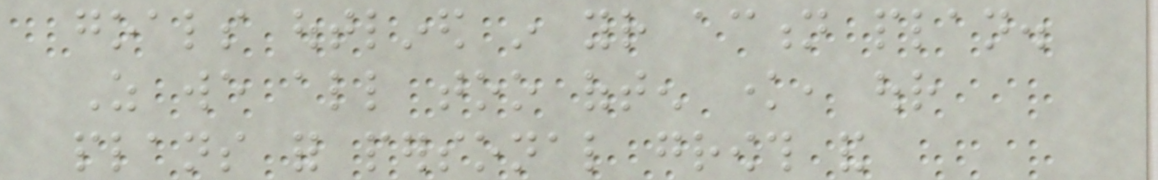goals outlined in your action plan.
As we all too often know, our
plans for personal growth and
